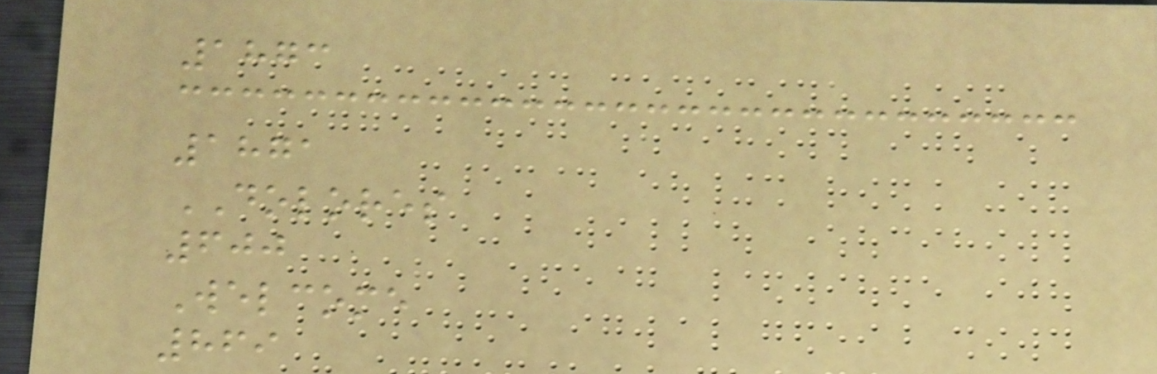1873
1871
DOLORES
600
Welcome
869
